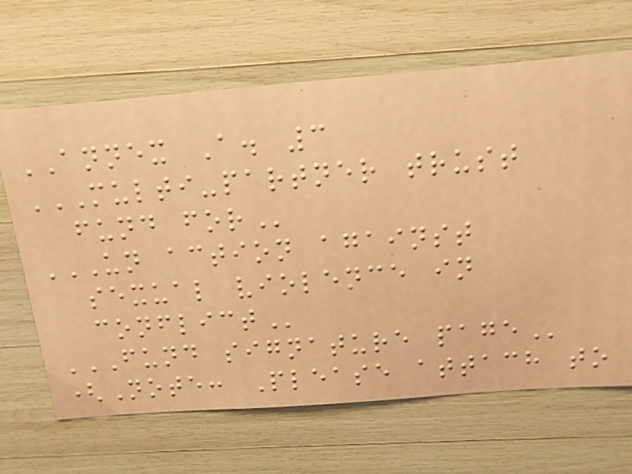ANNEX A. 3
MULTI-PARTNER TRUST
FUND FOR
UN ACTION AGAINST
SEXUAL VIOLENCE IN
CONFLICT
FUND SIGNATURE PAGE
(Note: Please attach to
